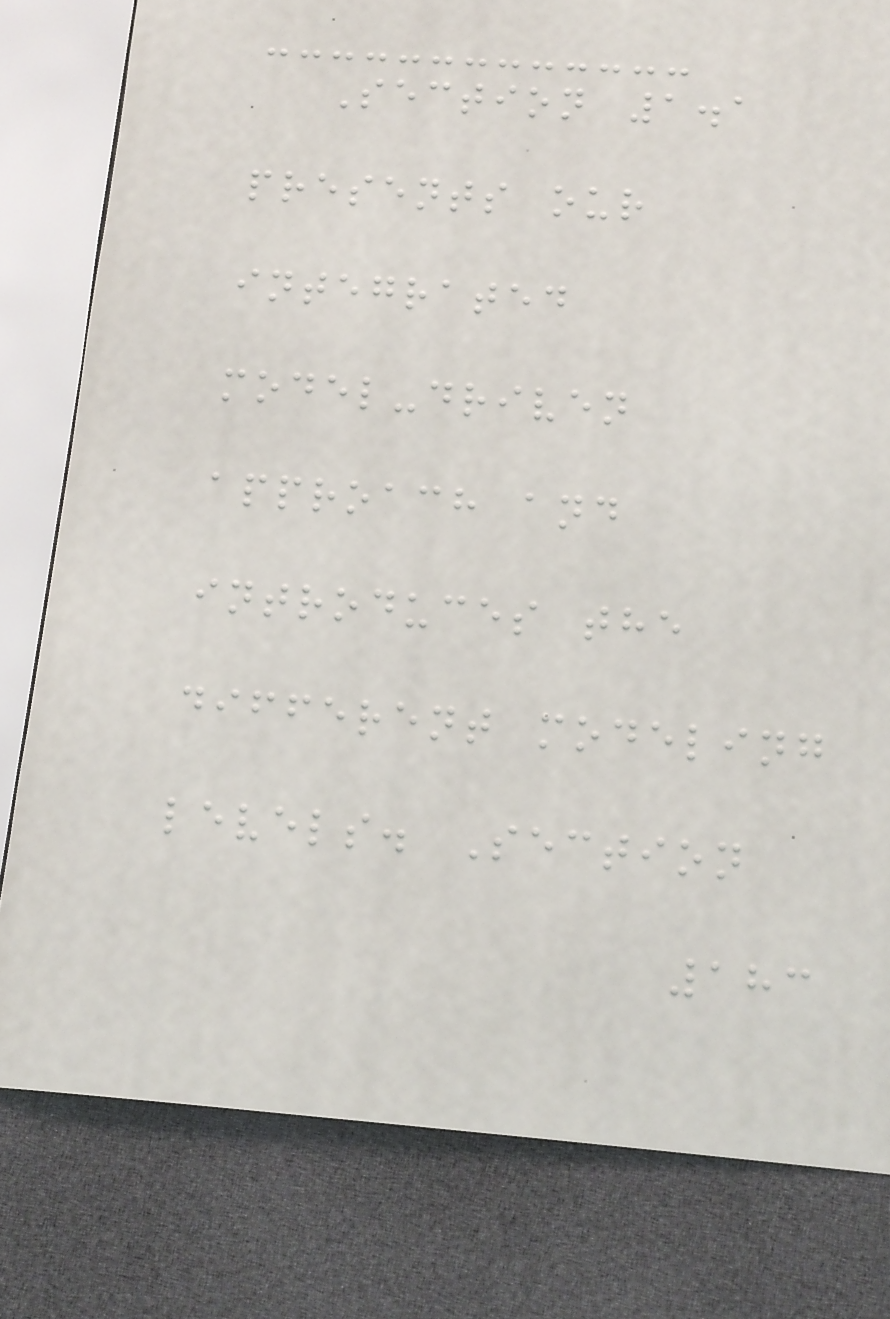Section 1.1
presents our
integrated
model-driven
approach and
introduces the
different modeling
levels. Section
183
